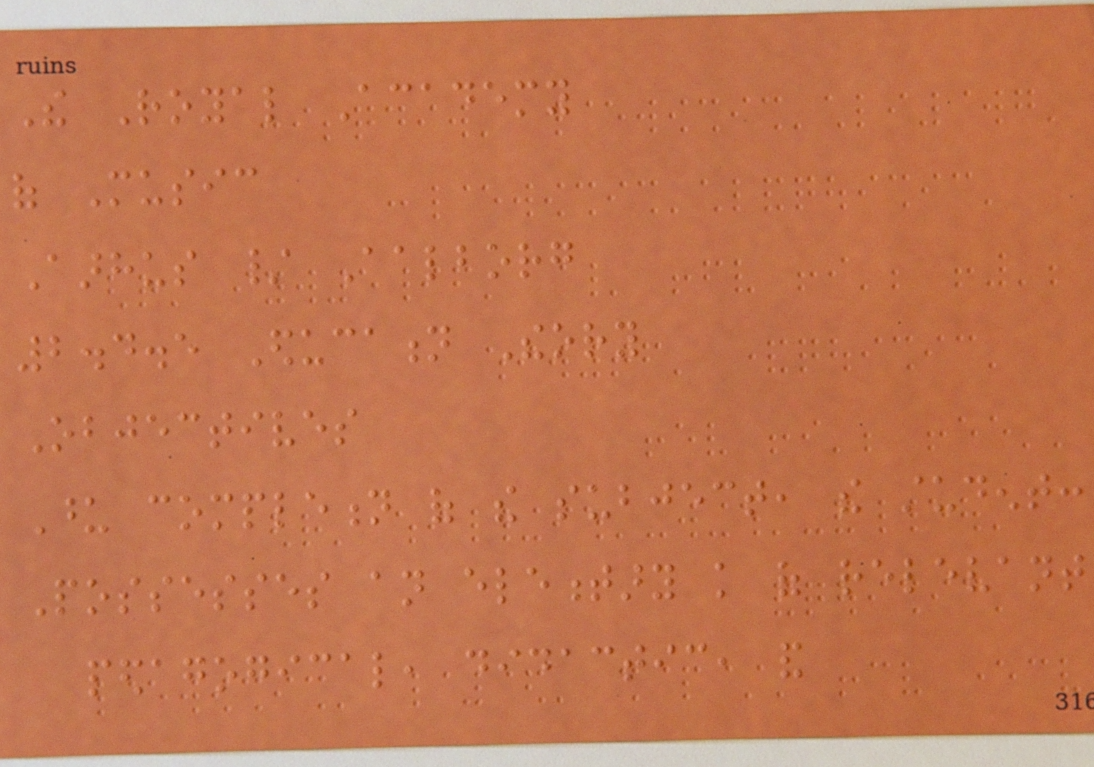The Royal Academy
of Music
Aarhus / Aalborg
2.4.5 Education Theory
Objectives
Upon completion of the subject, the student:
Possesses an elementary knowledge of relevant
pedagogical, didactic, and
